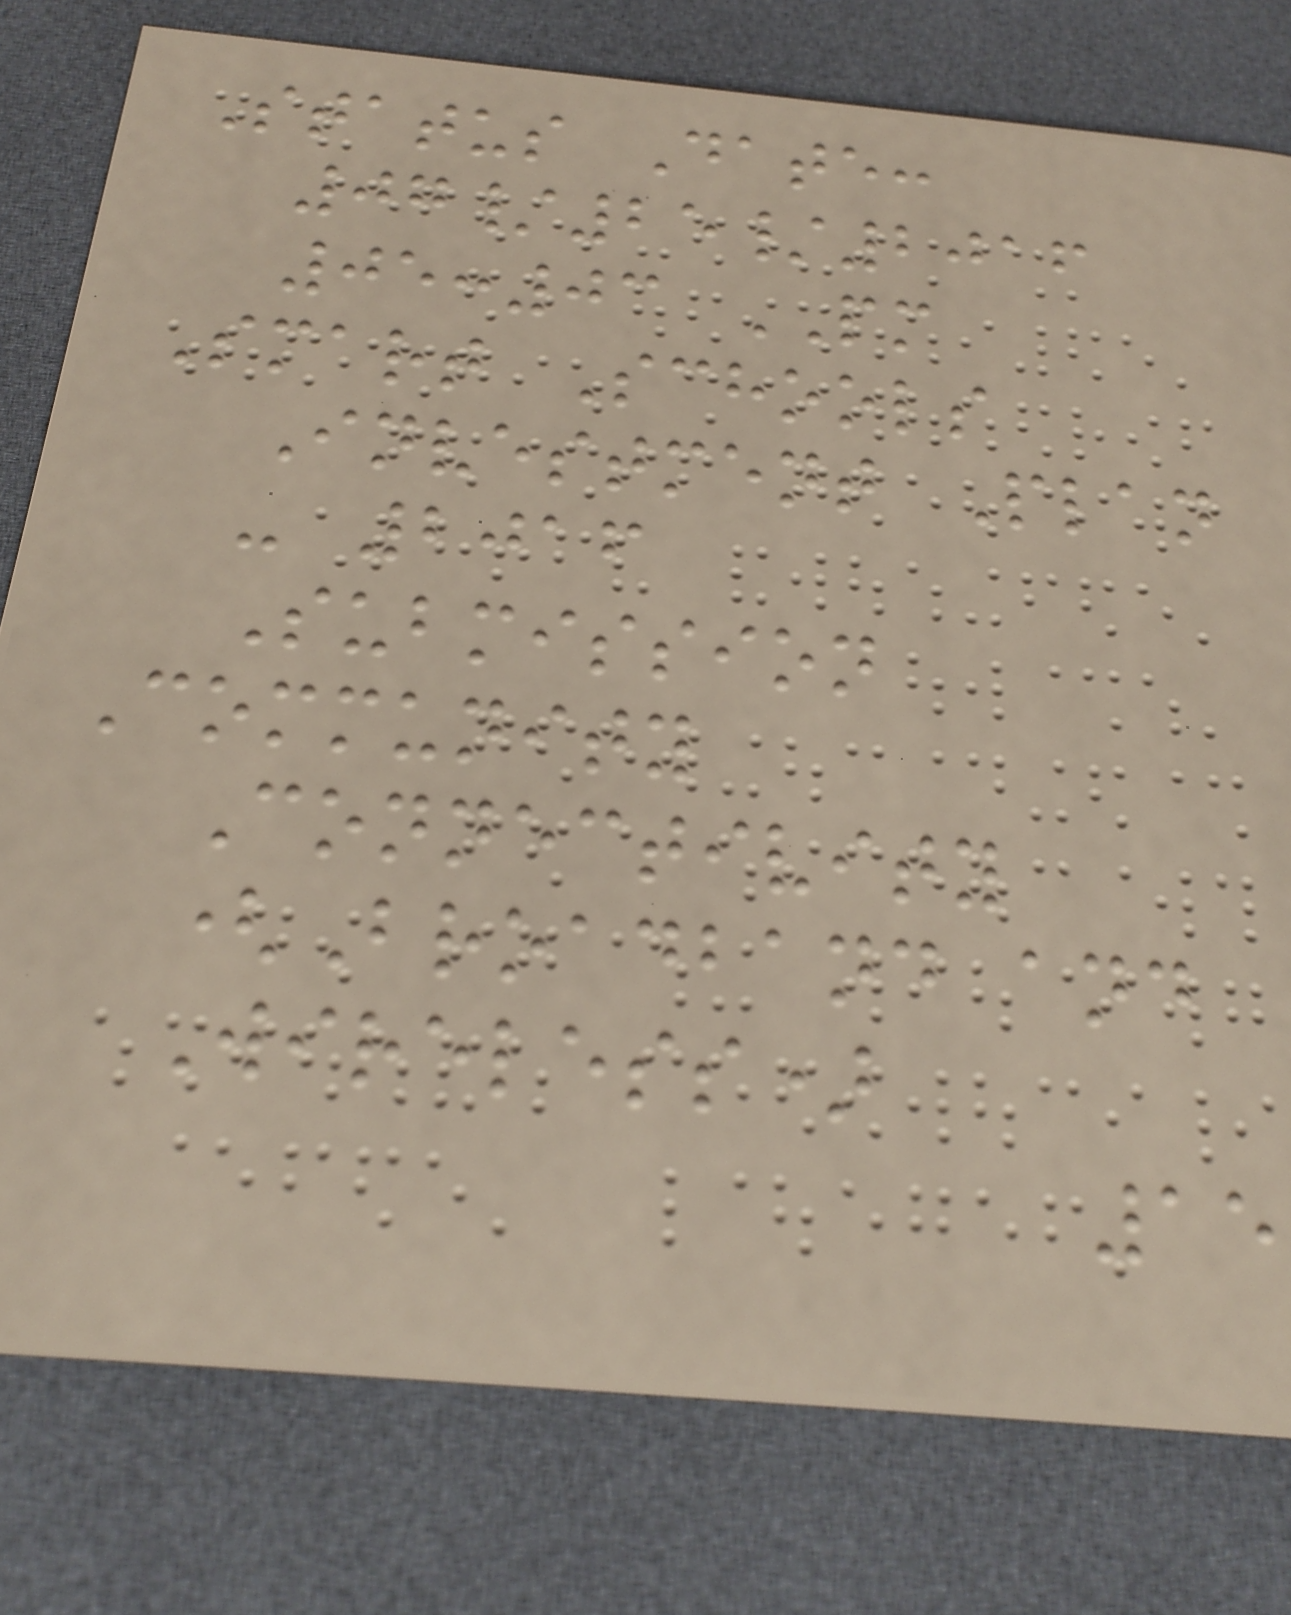Status Date:
07/25/2016
05:03 PM
Smart Schools
Investment Plan
- 2016
Submission
Community
Connectivity
(Broadband and
Wireless)
15
